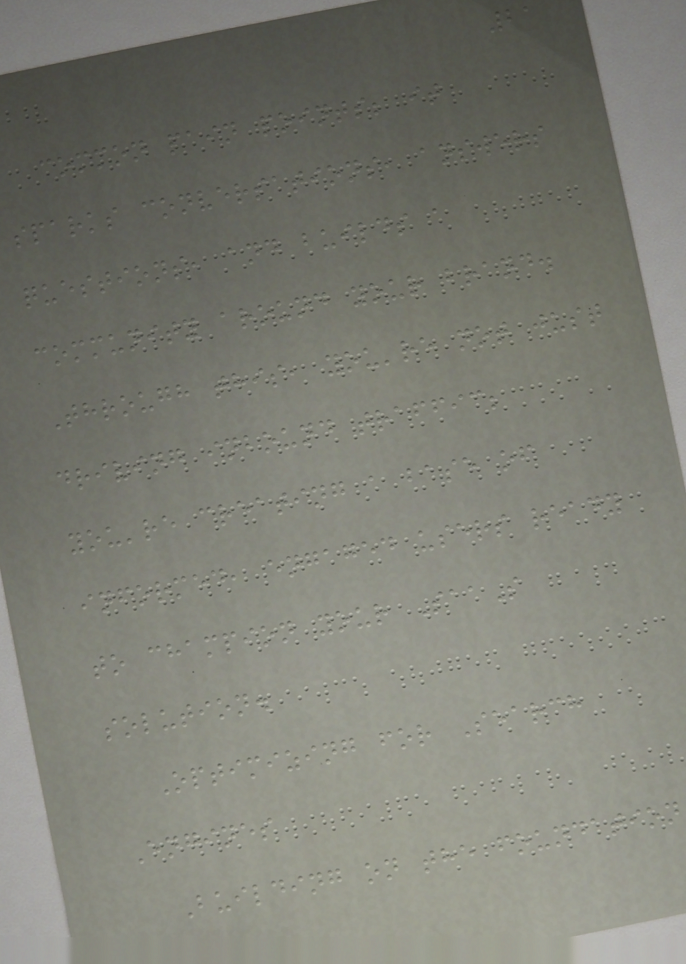21
common pain points; it
sparks conversations, answers
questions, and builds a
community around your brand.
Through this, you're not just
driving inbound traffic;
you're creating a base of
informed, engaged users ready
to champion your SaaS
solution.
Optimizing for Search
Engines
Building on the foundation
